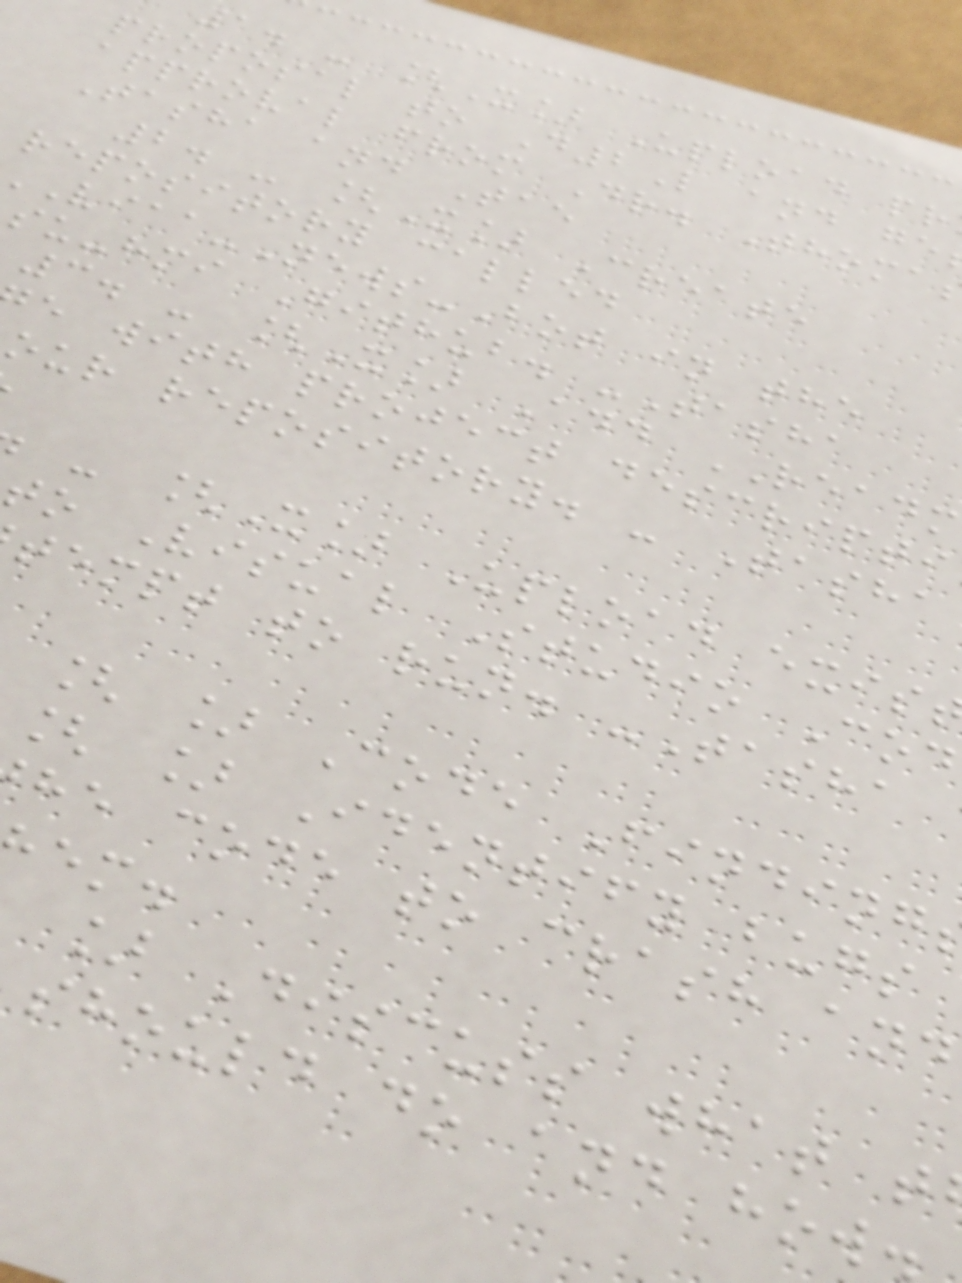1. - [X] Upload pr
proposal to D2L and ge
approval from Dr. Thoma
Tasha and Tae
2. - [X] Create
repository called
-News-Bot in the
su-hmi Github. -Tasha
3. - [X] Add READM
e with project descripti
our repository. - Tasha
- [X] Upload exis
to Visual Studio Cod
tempt to run. -Tasha
[ ] Code Finding
[ ] Identify bugs
he code to crash and
] Discuss what t
should do and how
